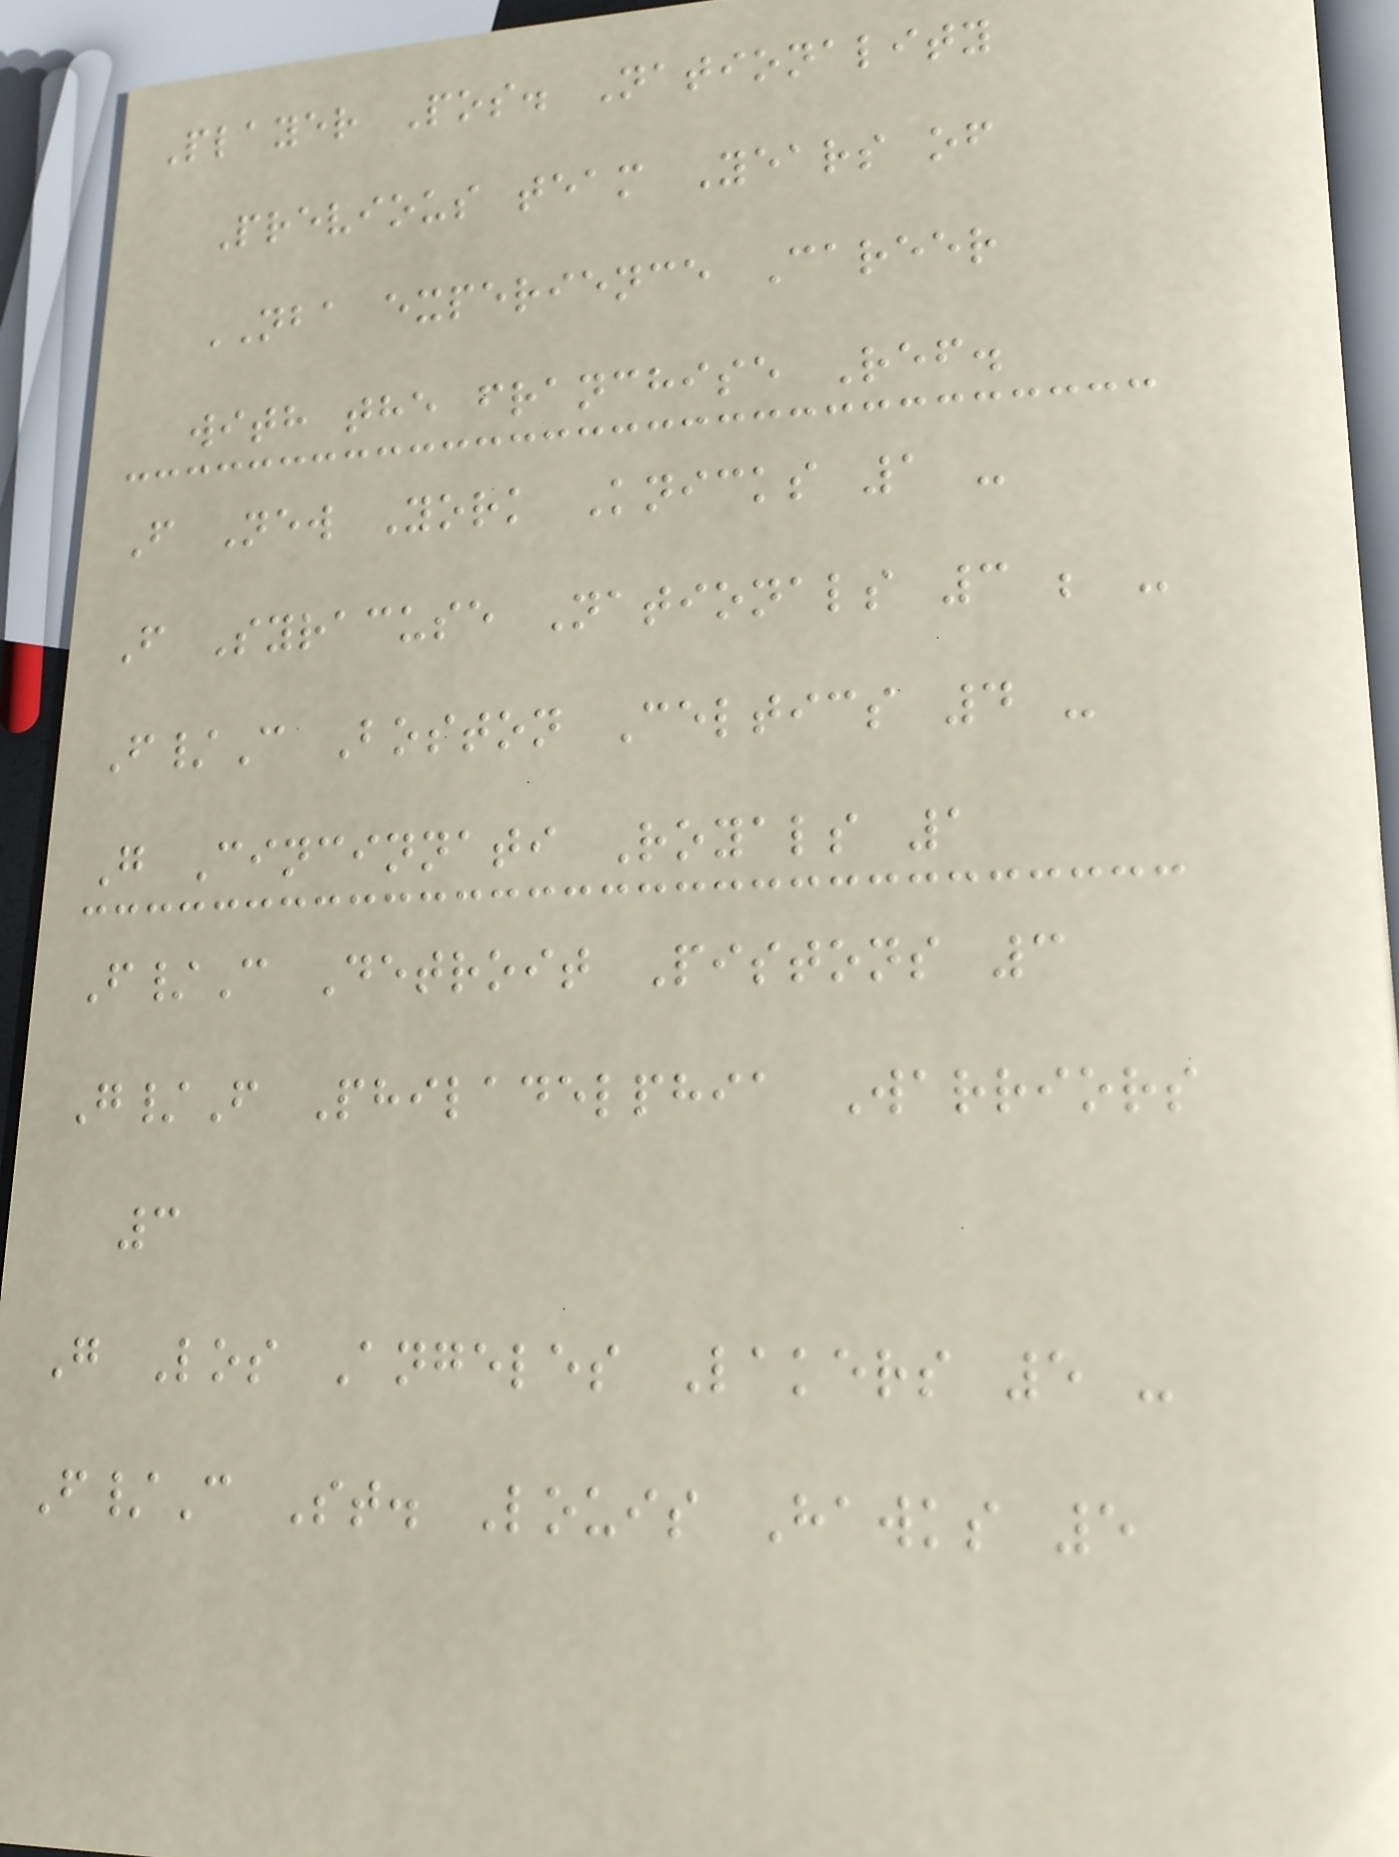Player Pos. Nationality
Previous team Years of
NBA experience Career
with the franchise Ref.
F New York Knicks 1 -
F Syracuse Nationals 3 ; -
F/C Boston Celtics 4 -
G Cincinnati Royals 1
F/C Detroit Pistons 3
G/F Philadelphia Warriors
3
G Los Angeles Lakers 5 -
F/C St. Louis Hawks 5
